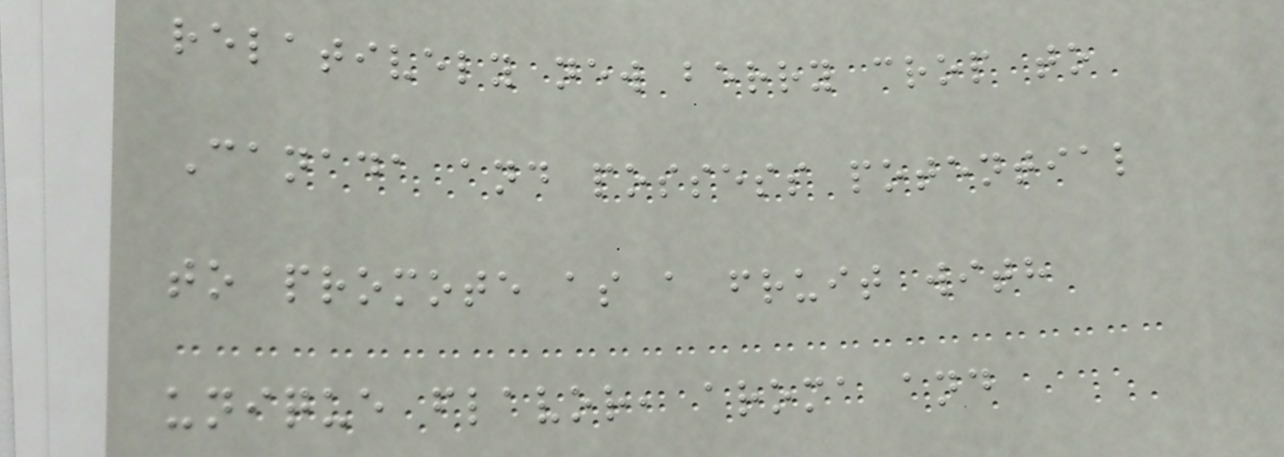relatively new berry crop to
Canada and possess potential
to promote as a fruit with
unique flavor, aroma and
